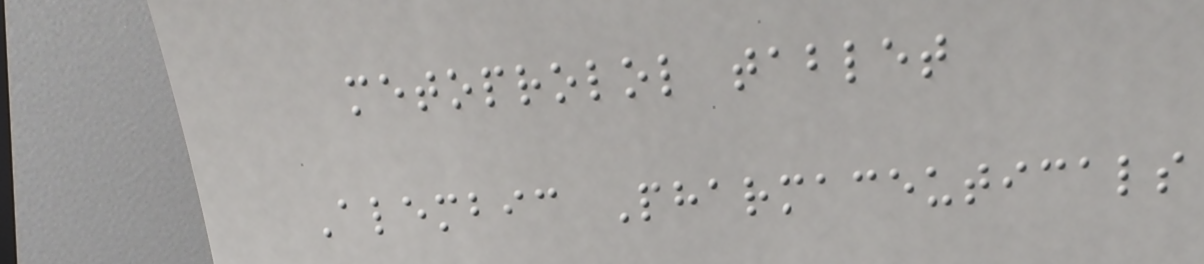metoprolol tablet
Alembic Pharmaceuticals
